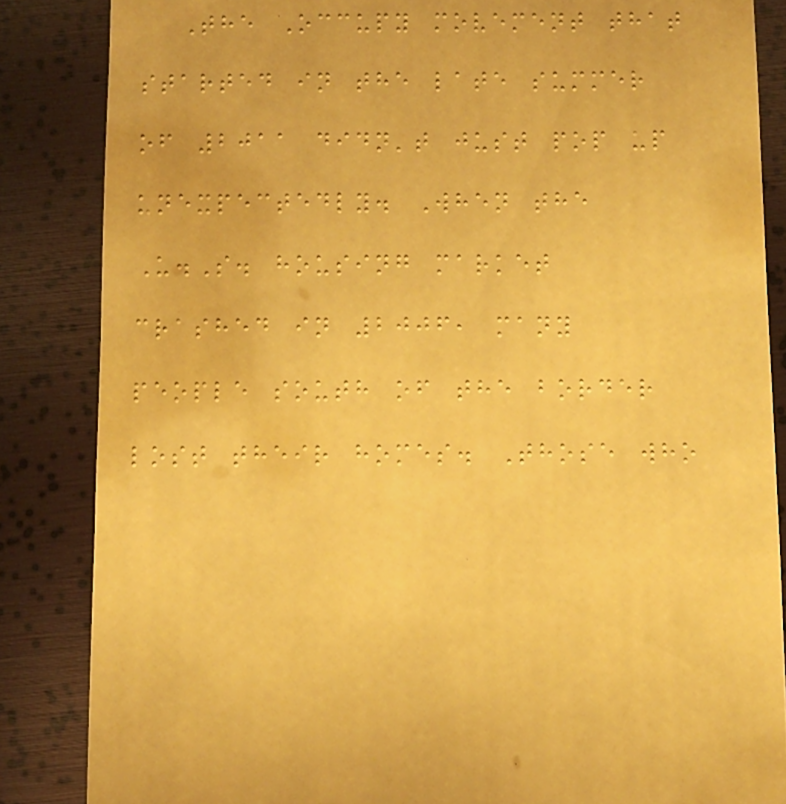The Occupy movement that
started in the late summer
of 2011 didn't just pop up
unexpectedly. When the
U.S. housing market
crashed in 2006, many
people south of the border
lost their homes. Those who
